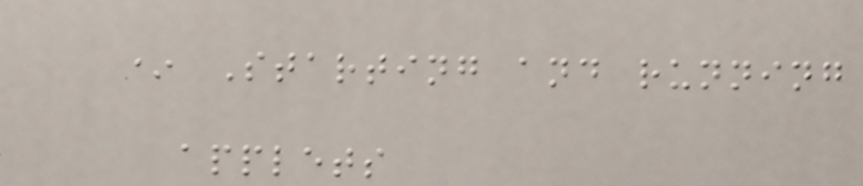* Starting and running
applets
